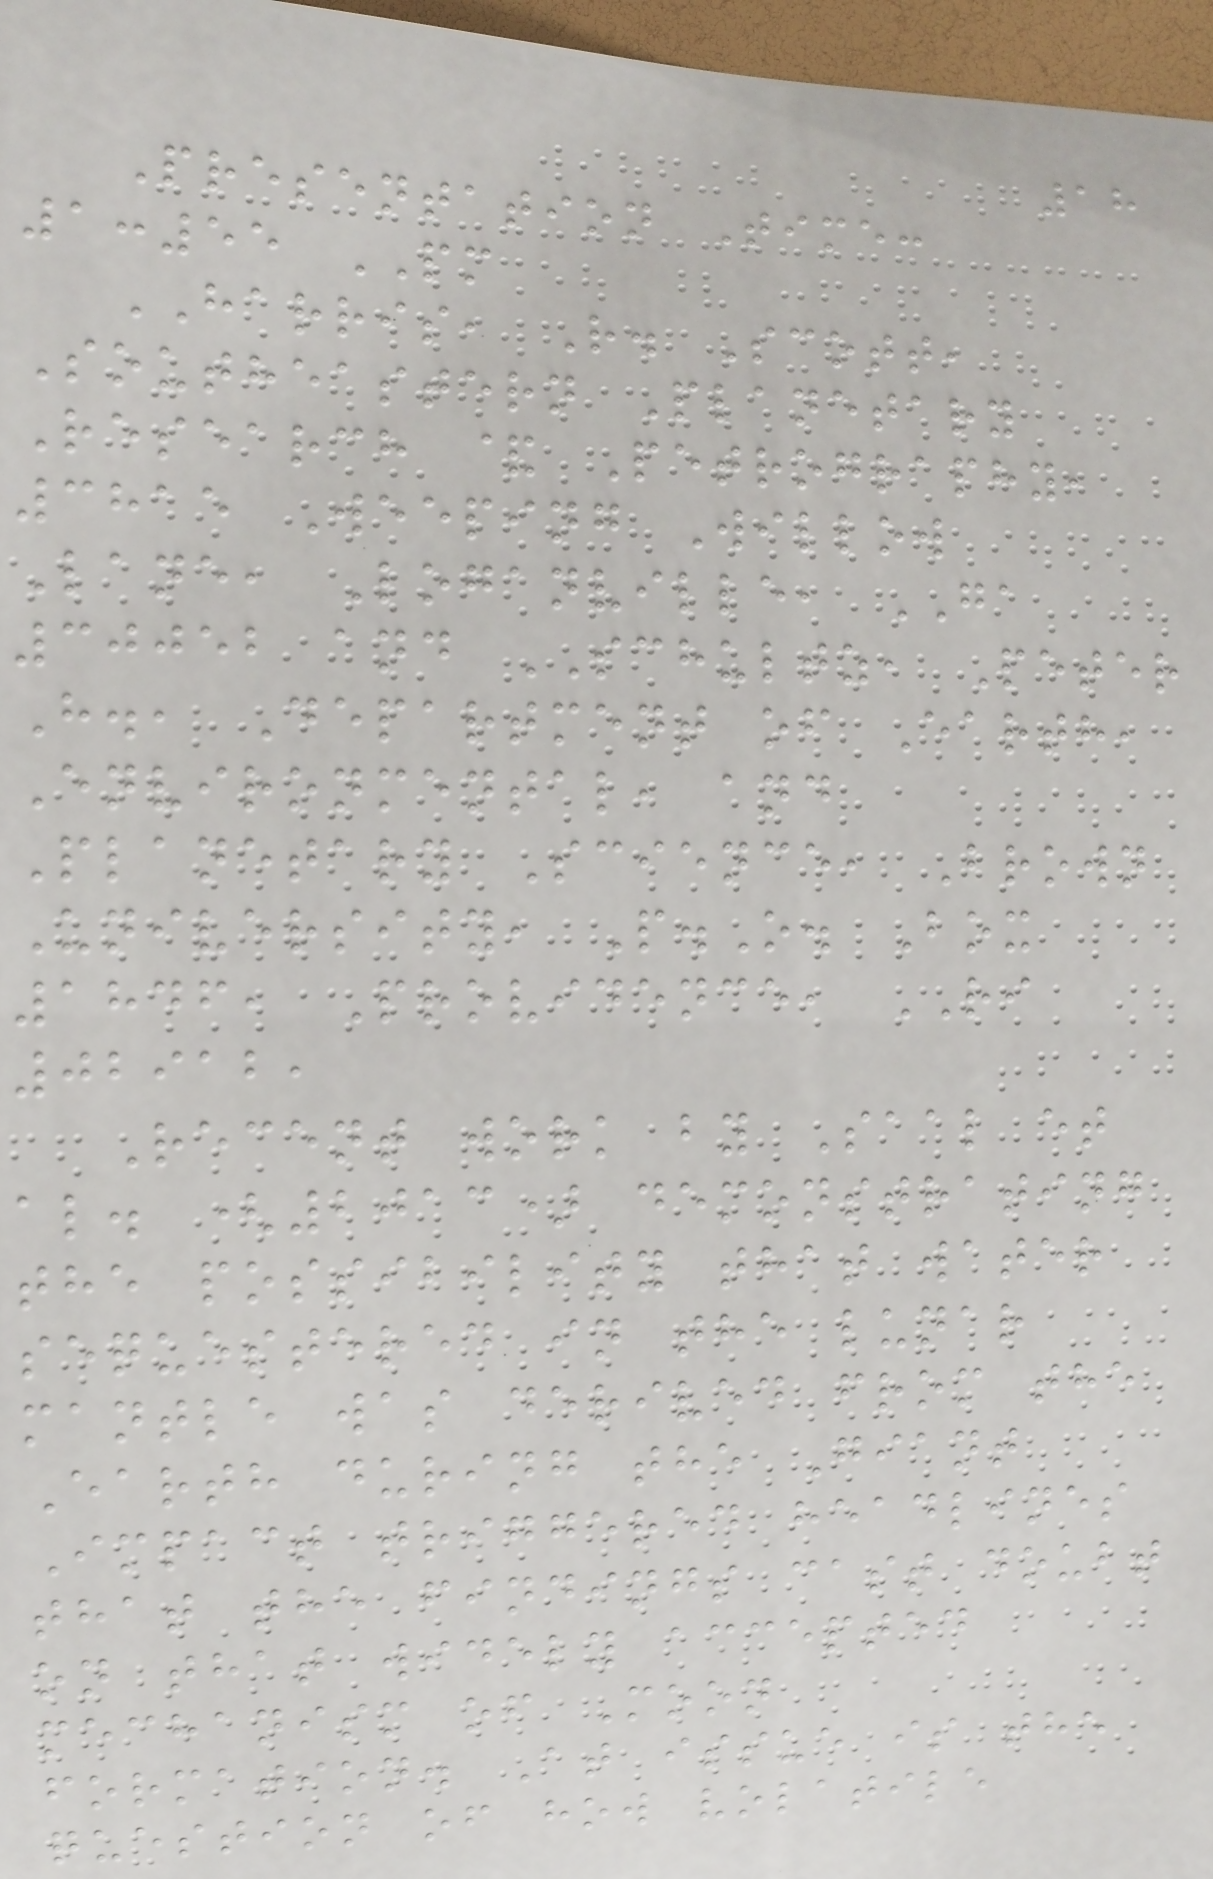18
Presentation Time:
1:55 PM
HARRIS, R. Scott,
Southeastern Planetary
Research & Petrography,
3815 Weeping Willow
Lane, Loganville, GA
30052 and SCHULTZ, Peter
H., Department of Earth,
Environmental, and
Planetary Science, Brown
University, P.O. Box
1846, Providence, RI
02912,
Recent work by Saal et
al. (2013) demonstrating
the possibility that water
sequestered in the lunar
mantle was derived from the
Earth during the Giant
Impact triggered headlines
that the findings cast doubt
on that widely accepted
mechanism of Moon
formation. At issue is the
question of how volatile
